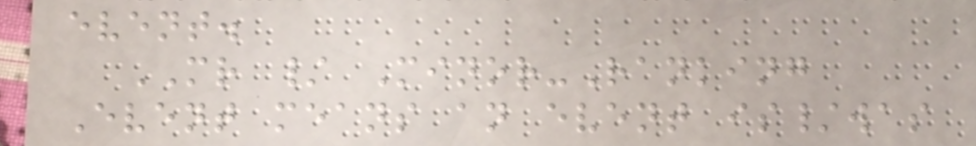event.
MR / Minor-Ranking
Event means an event is/was
